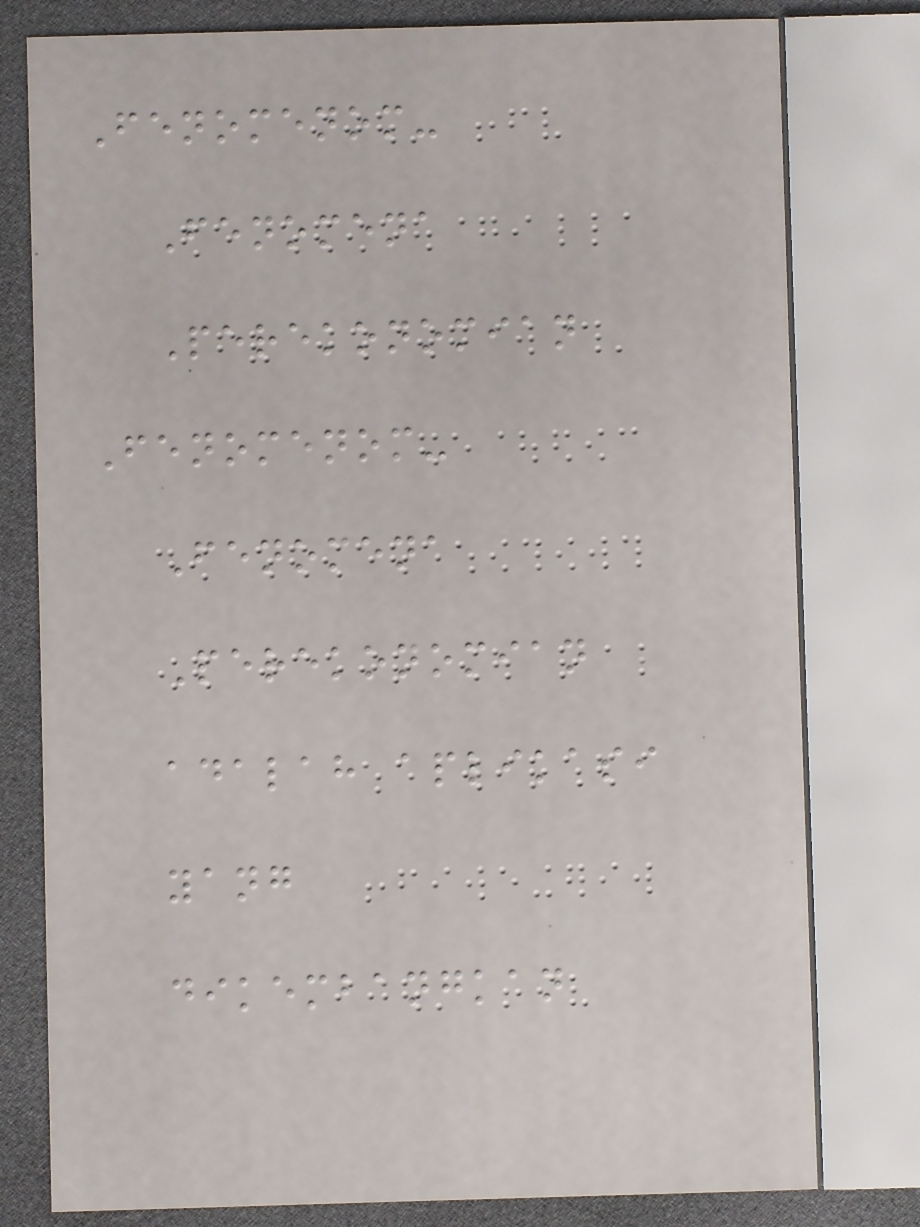Fenomenom-
Fenomena
Perekonomian
Fenomenom-
Fenomena
Perekonomian
adalah aplikasi
yang
dikembangkan
